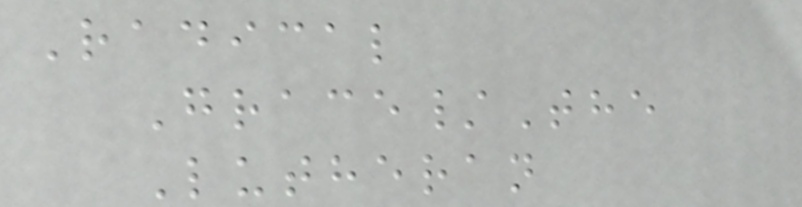Radical
Grace/The
Lutheran
